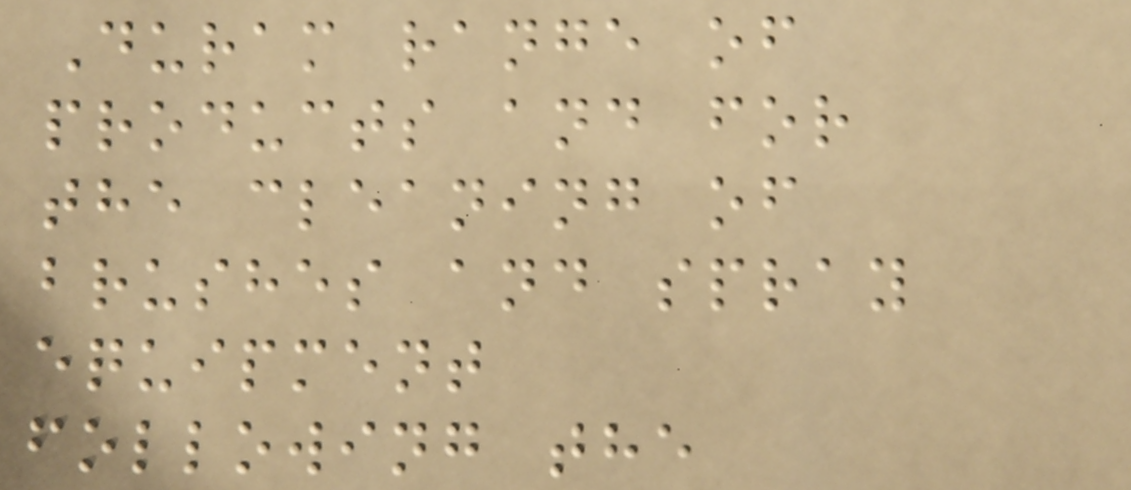Duram range of
products and for
the cleaning of
brushes and spray
equipment
following the
